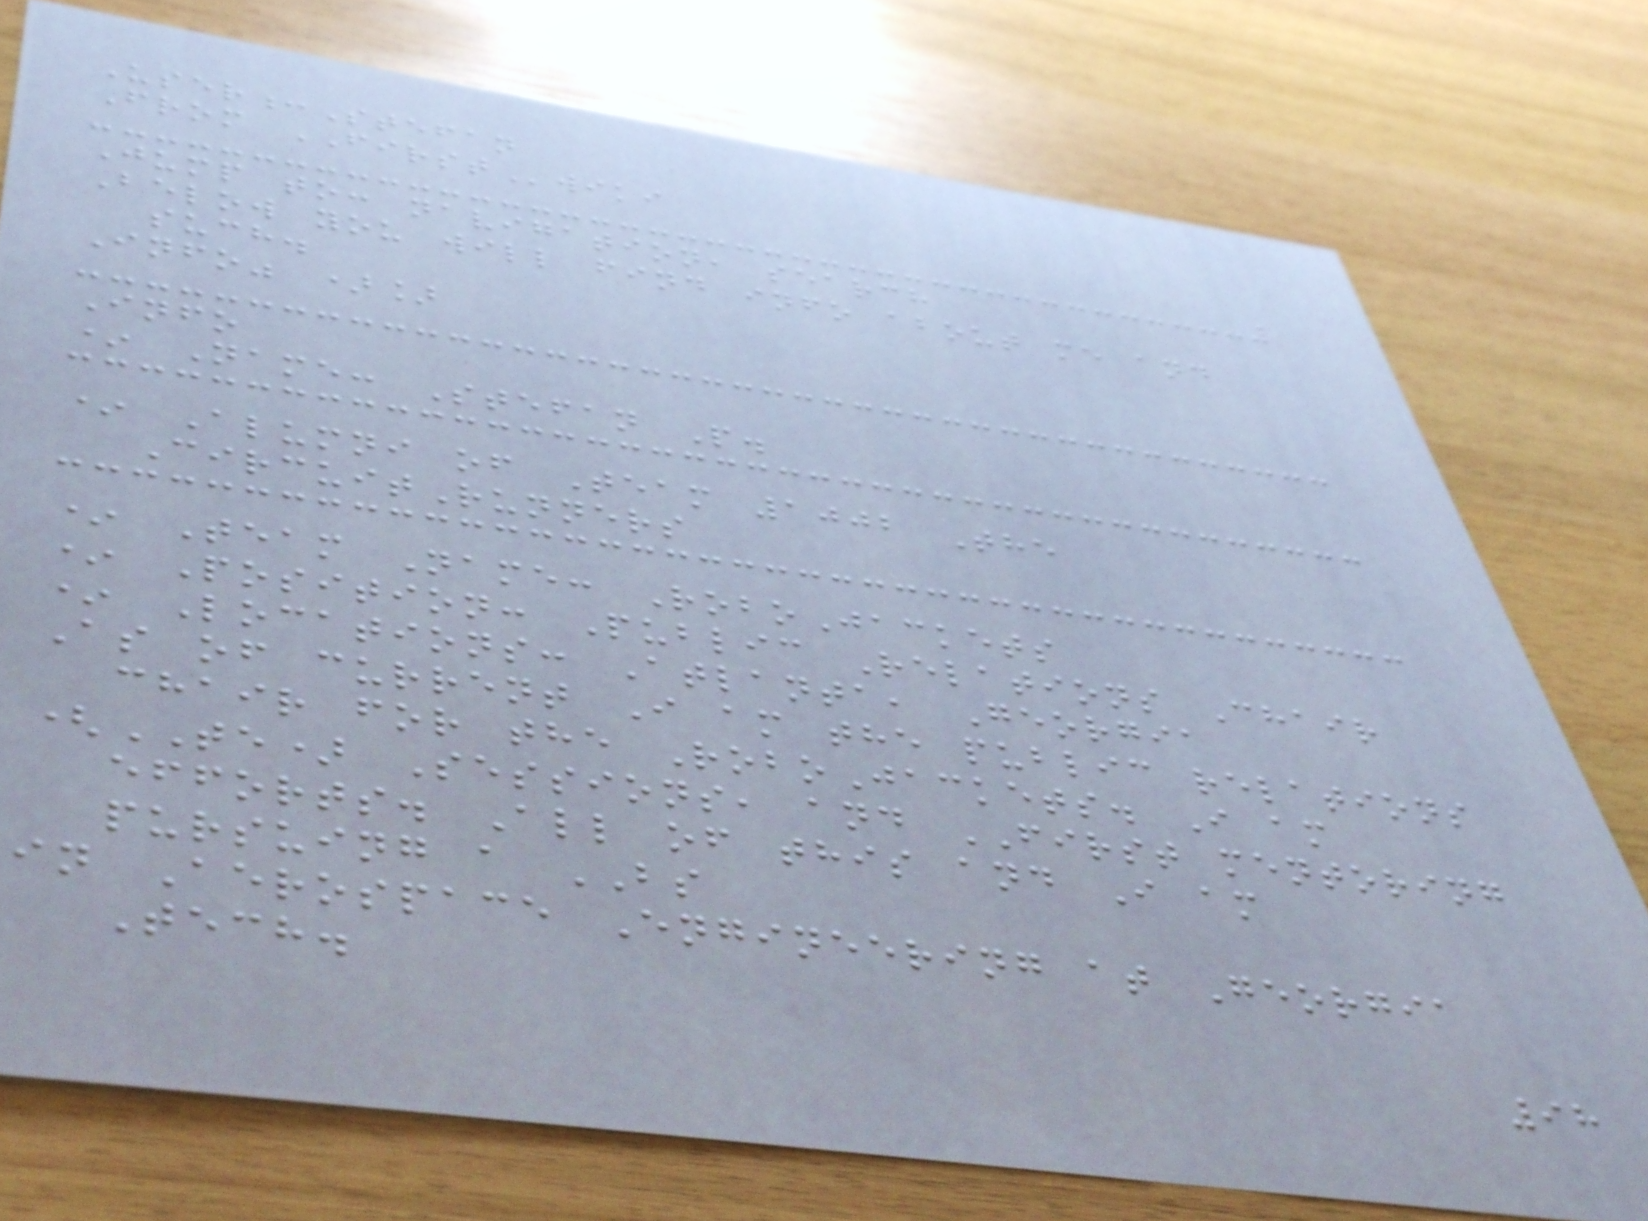User:Stefan
From FIRSTwiki
Jump to: navigation, search
Below you will find info about me and
such.
Info" )]
Info
* Name: Stefan P.
* Alumni of Team 1002 The
CircuitRunners
* Team Name: RoboJackets
* Position: Public Relations Chair
* Locations: Atlanta, Georgia
As of current I am the public relations
chair for the RoboJackets. I am
(TE) Sessions, and FIRST mentoring
efforts. All of this and I am
pursuing a BS
in Aerospace Engineering at Georgia
Tech.
98
